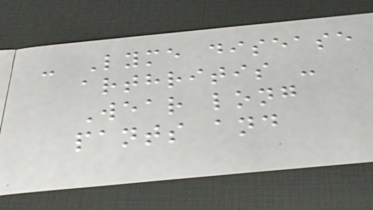- Lyme disease
arthritis -
Wear long
pants and
